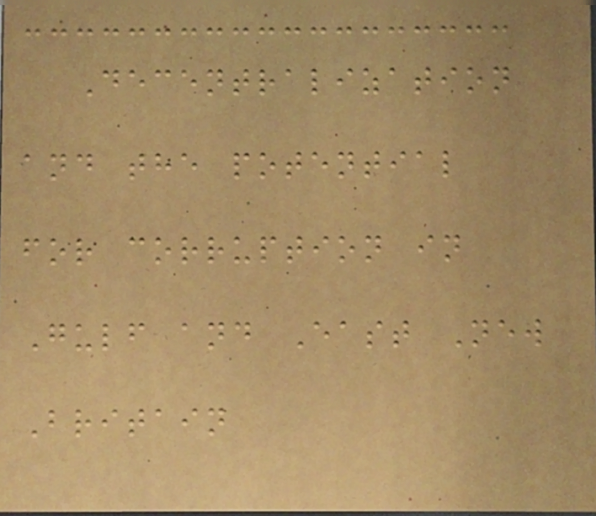Decentralization
and the potential
for corruption in
Gulf and East New
Britain
